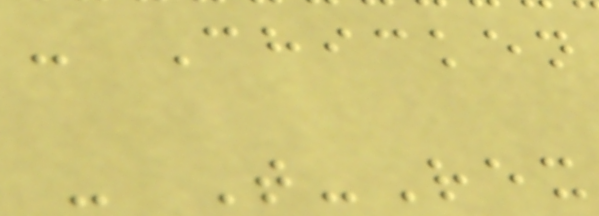- Chicken
- T-Rex
